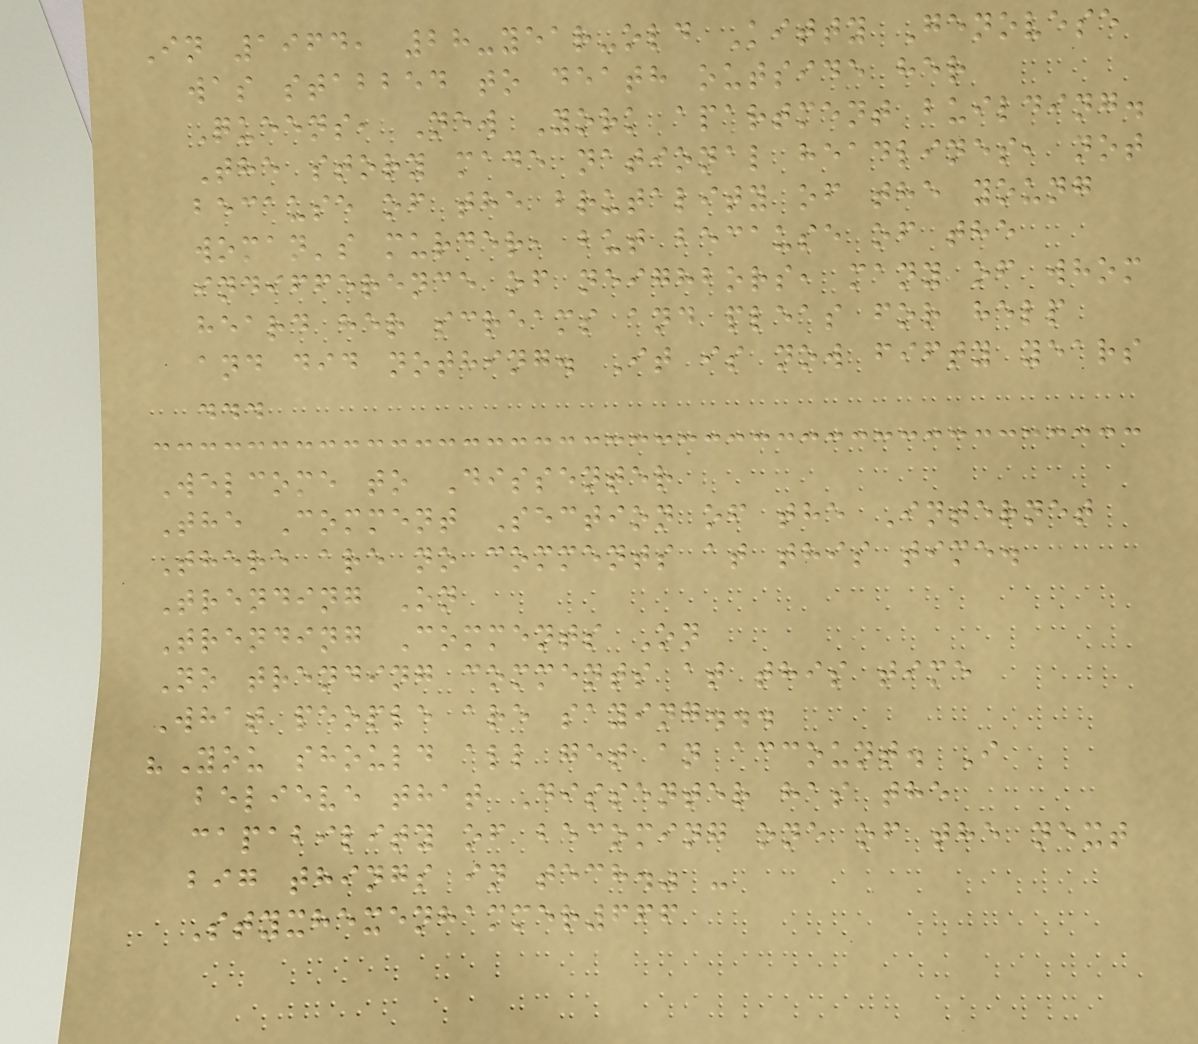In 1964, 28-year-old Kitty Genovese
was stabbed to death outside her
Queens, New York apartment building.
The story made national headlines, not
because of the brutality of the young
woman's murder, but because of the
indifference of neighbors, many of whom
heard her screams and pleas for help
and did nothing. It is now fifty years
...
Welcome to Dissenter
The Comment Section of the Internet
There are no comments at this time.
Trending On
Trending Comments On
No trending comments at this time
What people are saying...
"You should all get an account. I
believe that Dissenter has the
capability of becoming one of the next
big things in tech." -
Styxhexenhammer666
